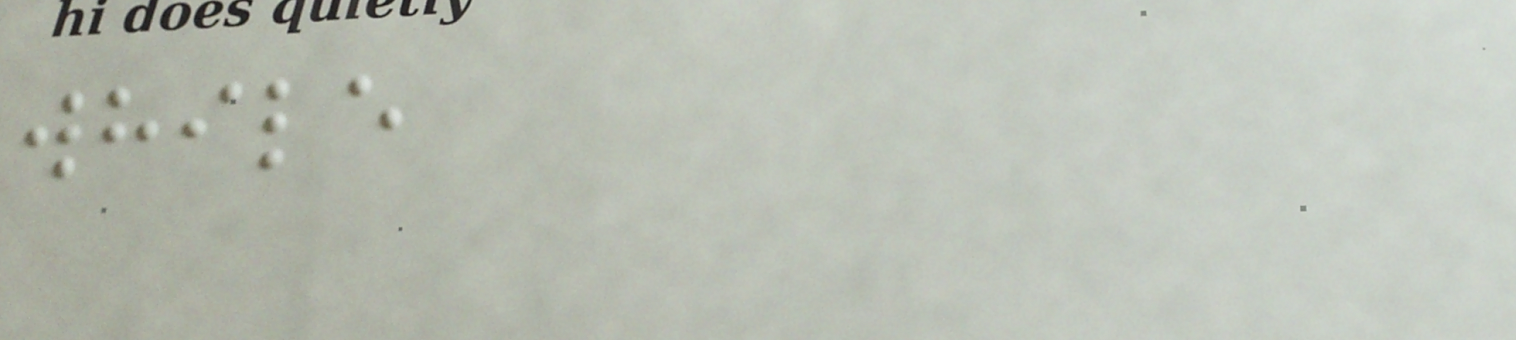while
